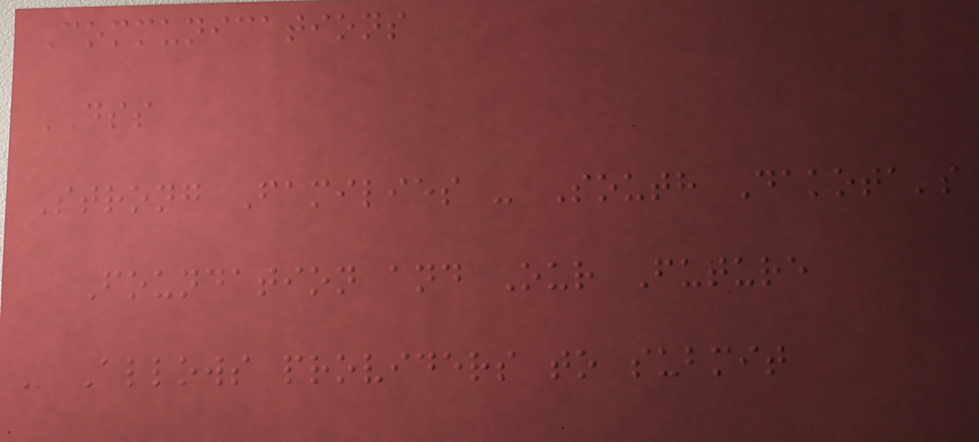Communications
DSS
Strong Families - South Dakota's
Foundation and Our Future
- Allows providers to submit
